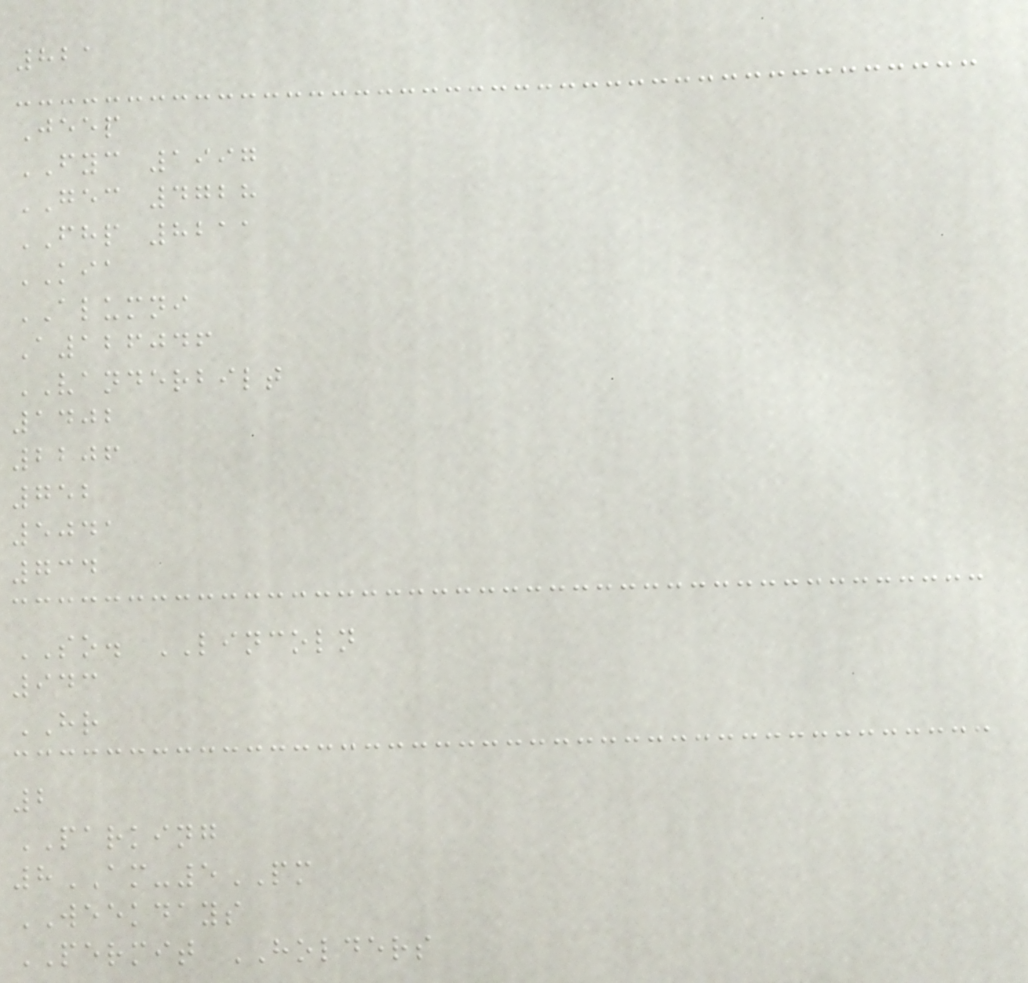821
Jeep
FYC 1997
GEC 4728
FHP 8211
KIA
ALUMNI
A126046
VANDERBILT
1402
2206
752
5041
734
SO. LINCOLN
943
HR
2
PARKING
8AM-5PM
WEEKDAYS
PERMIT HOLDERS
